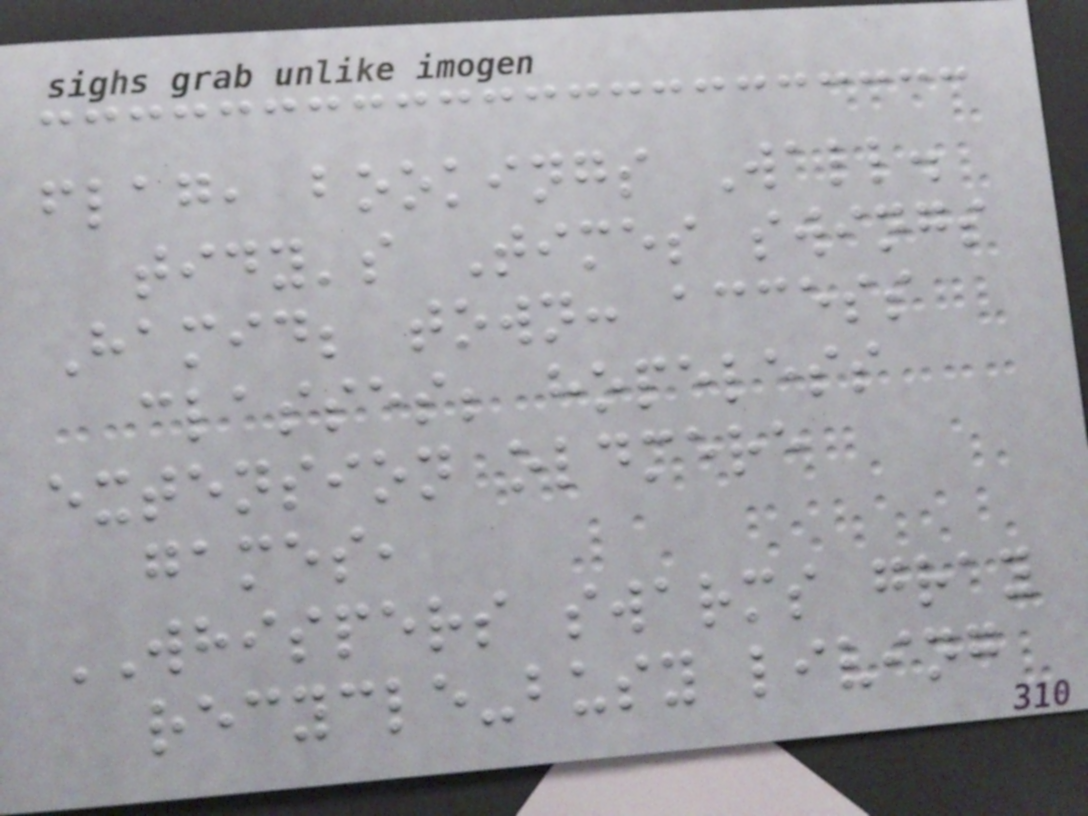flag, bookings Wall.
tidy's Times swings
Hamid; town: access
classes; hopeless
extension oldmere
games,
WHISPERS swarms gray
recycle-busy living
